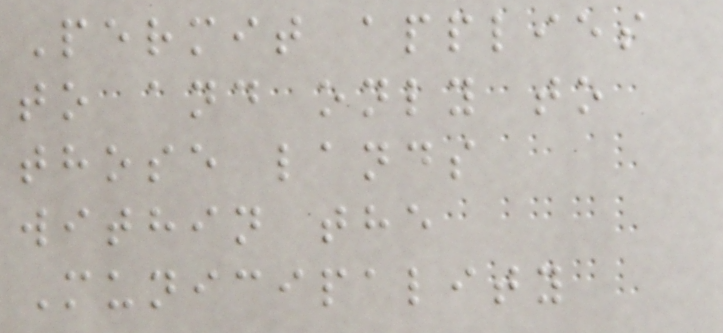Permit applies
to and only to
those lands
within the
Municipality
